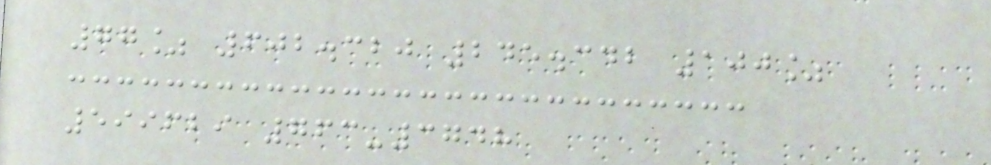77% 602.320 245.342 100%
599629 763-3748
